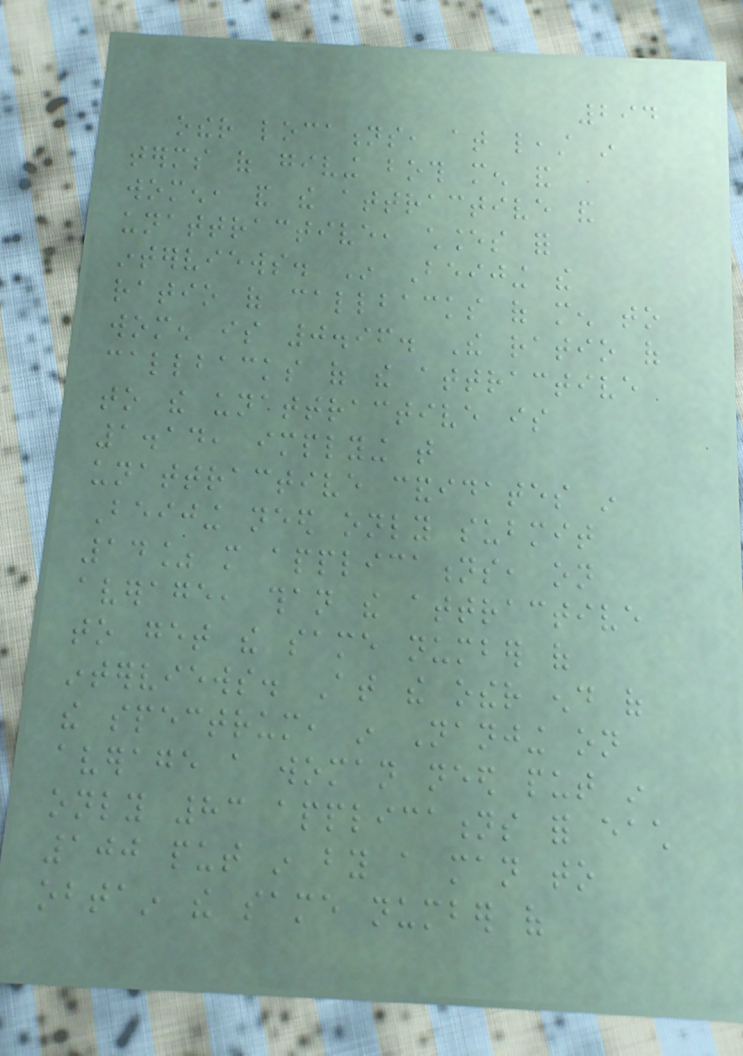294
other locations, at least in
terms of giving both men and
women, and the attractive and
unattractive, chances for
interviews. In Beijing the
ratio of callbacks of men to
women is 0.96. The ratio of
callbacks of the attractive
to the unattractive is
1.14, implying that
unattractive candidates in
Beijing need only submit
14% more applications, on
average, than the attractive
to get the same number of
interviews. At the other end of
the spectrum, in Nanjing on
average a woman need put in
only 83 applications for each
100 put in by a man to
obtain the same number of
